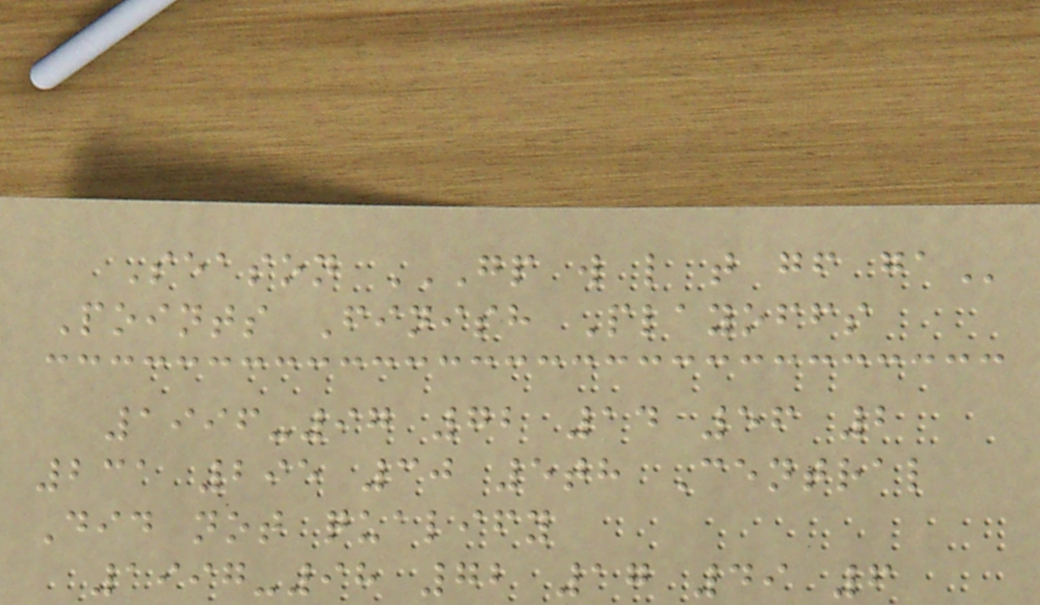Season GP W L T GF GA
Points Finish Playoffs
1996-97 72 14 56 2
231 295 30 5th Central
Did not qualify
1997-98 72 17 49 6
